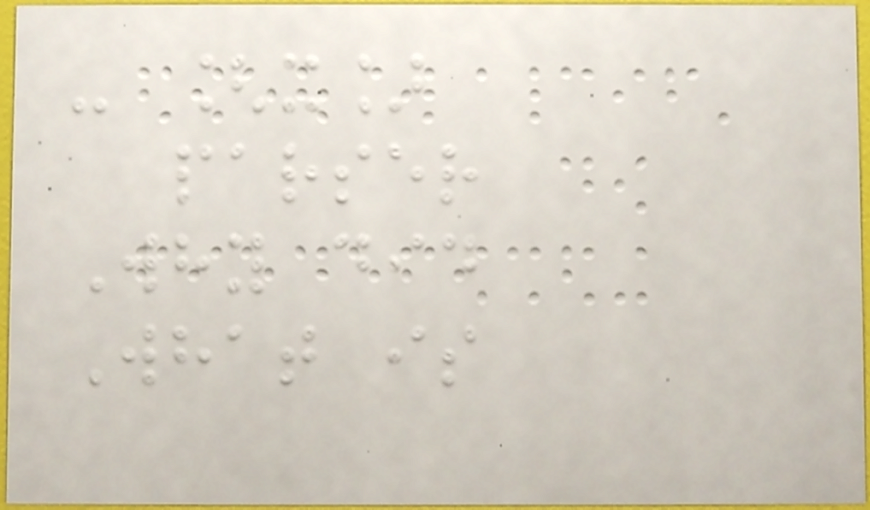- [x]
parser
Why did
What is
